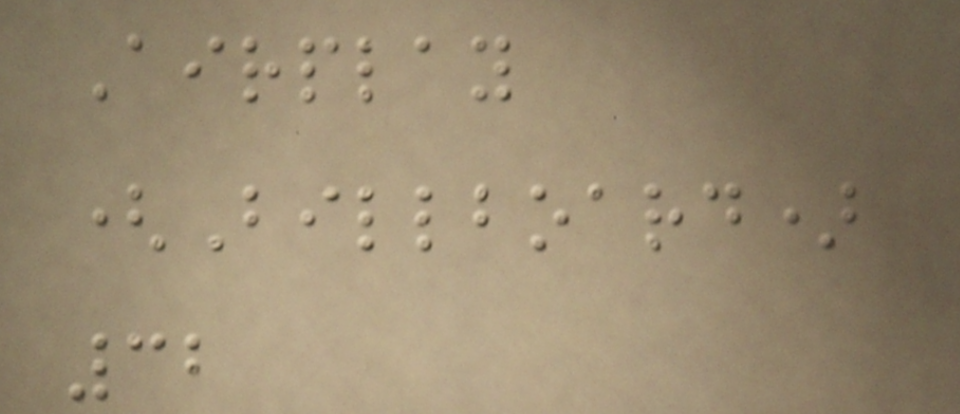Airplay
(Billboard)
32
